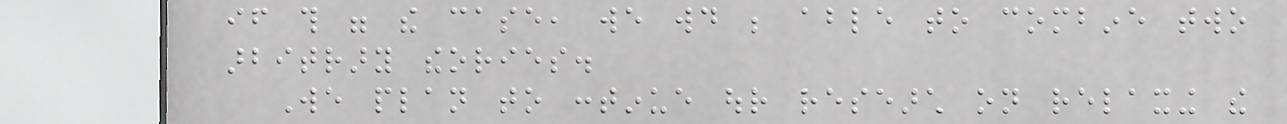if this were the case, we would be able to combine two
arbitrary theories.
We plan to continue our research on relaxing the
